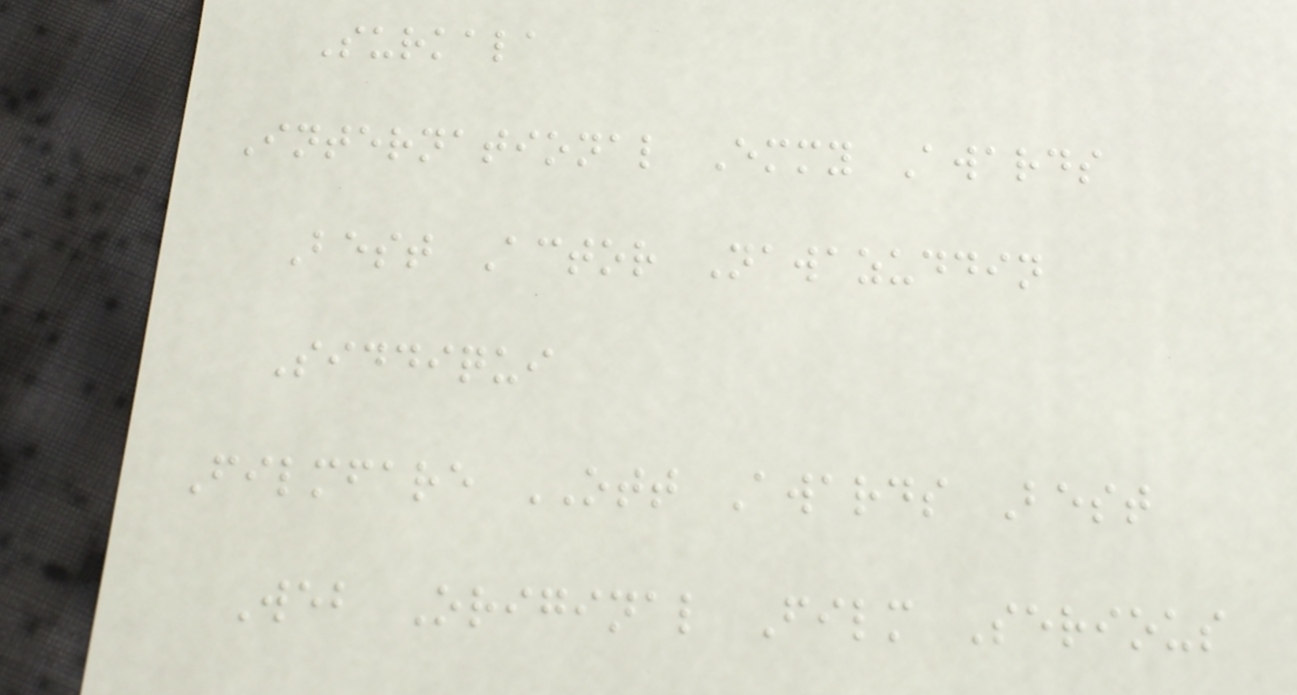Surkala
International Emmy Awards
Best Actor Nawazuddin
Siddiqui
Filmfare OTT Awards Best
Web Original Film Serious
